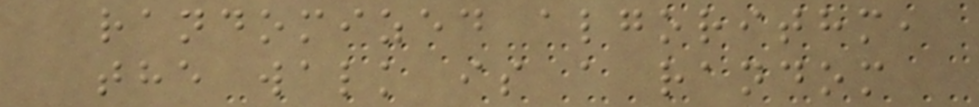randomized algorithm,
the walk is a random
